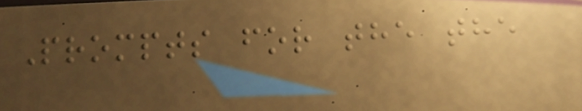Prompts for the the
